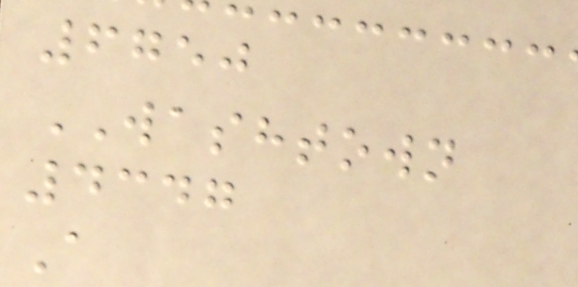6750
WASHTOWN
4347
A
